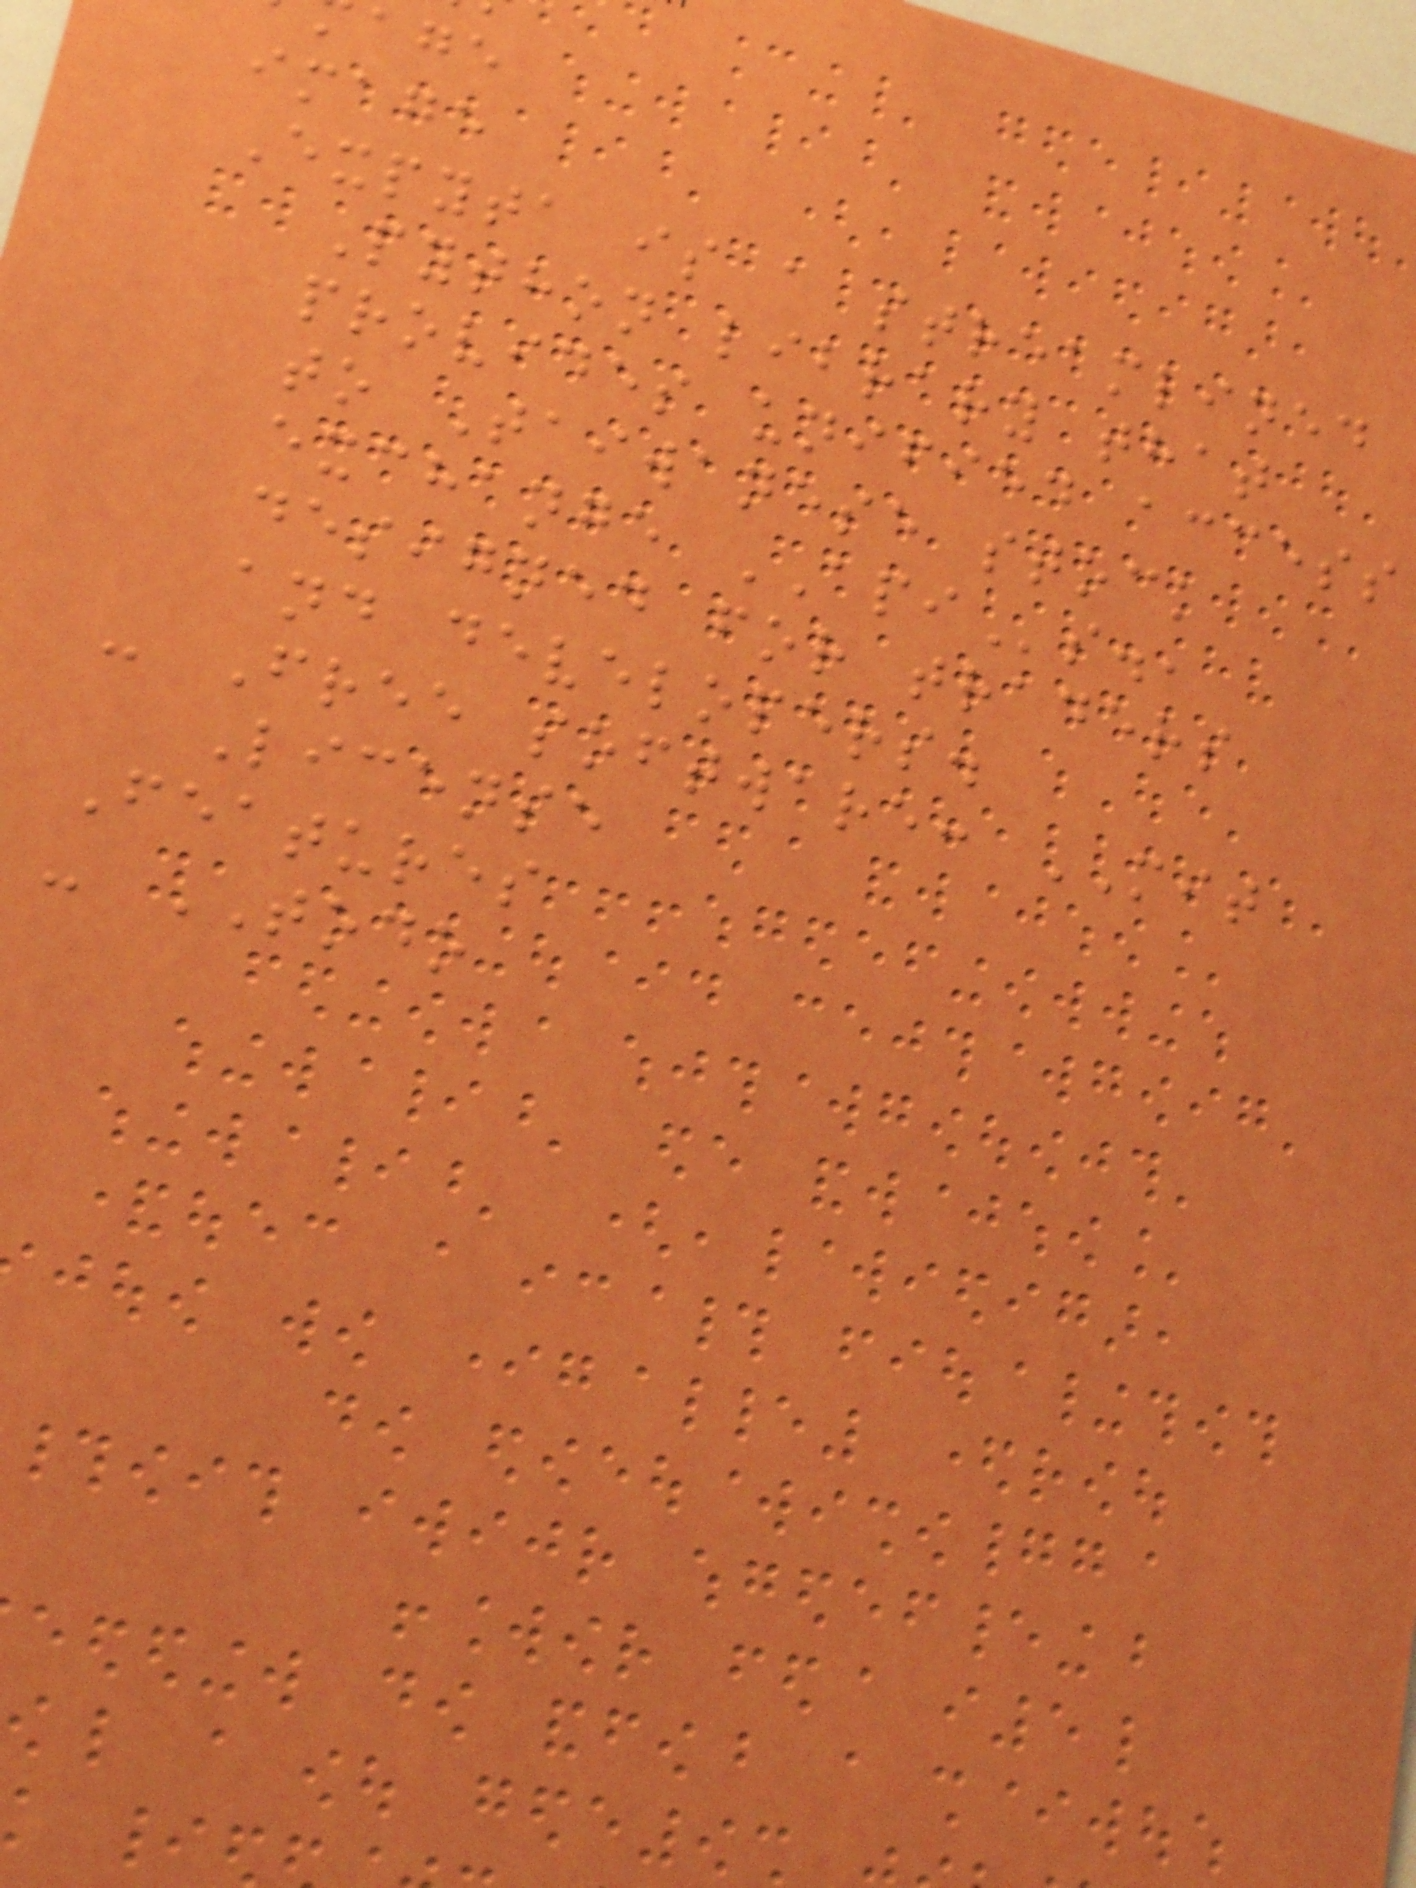image
Expyta is a streamlined
Python library that
provides unified access
to Taiwanese stock
exchange APIs.,
designed for traders
and developers.
- Free software: MIT
License
Features
- TODO
